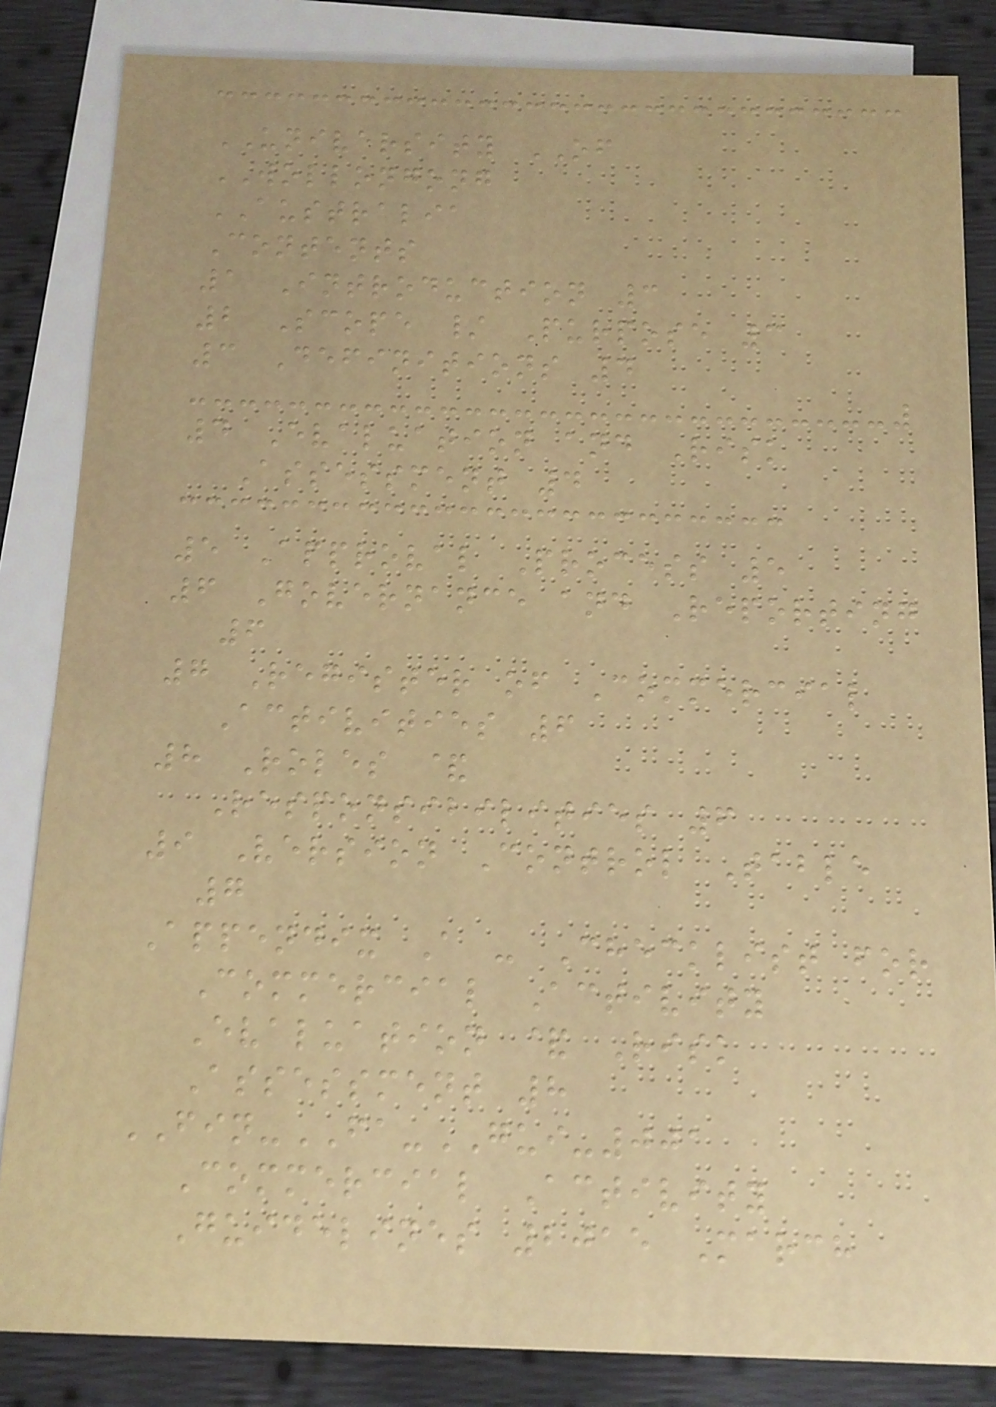UNIVERSITY OF
WOLLONGONG
AUSTRALIA
Contents
1 Introduction 3
2 Scope / Purpose 3
3 Definitions 4
4 Evaluation and Risk
Assessment 4
5 Approval Process 5
6 Governance and Reporting
6
7 Register of Commercial
Activities 6
8 Roles &
Responsibilities 6
9 Version Control Table
7
Appendix A - Checklist for
Commercial Activity
Evaluation & Risk
Assessment 8
FIN-FA-GUI-001
Commercial Activity
Guidelines 2015 March
